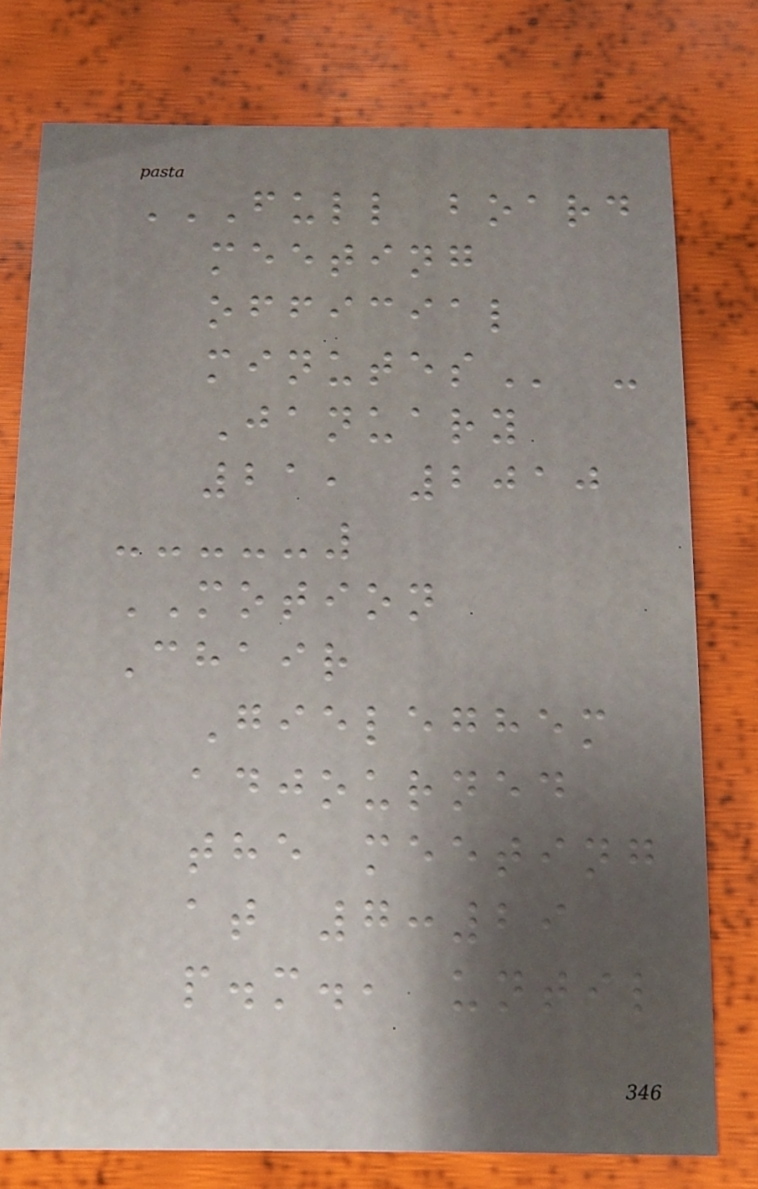FULL BOARD
MEETING
OFFICIAL
MINUTES -
January
21, 2010
MOTION
Chair
Gieleghem
adjourned
the meeting
at 7:29
p.m., until
